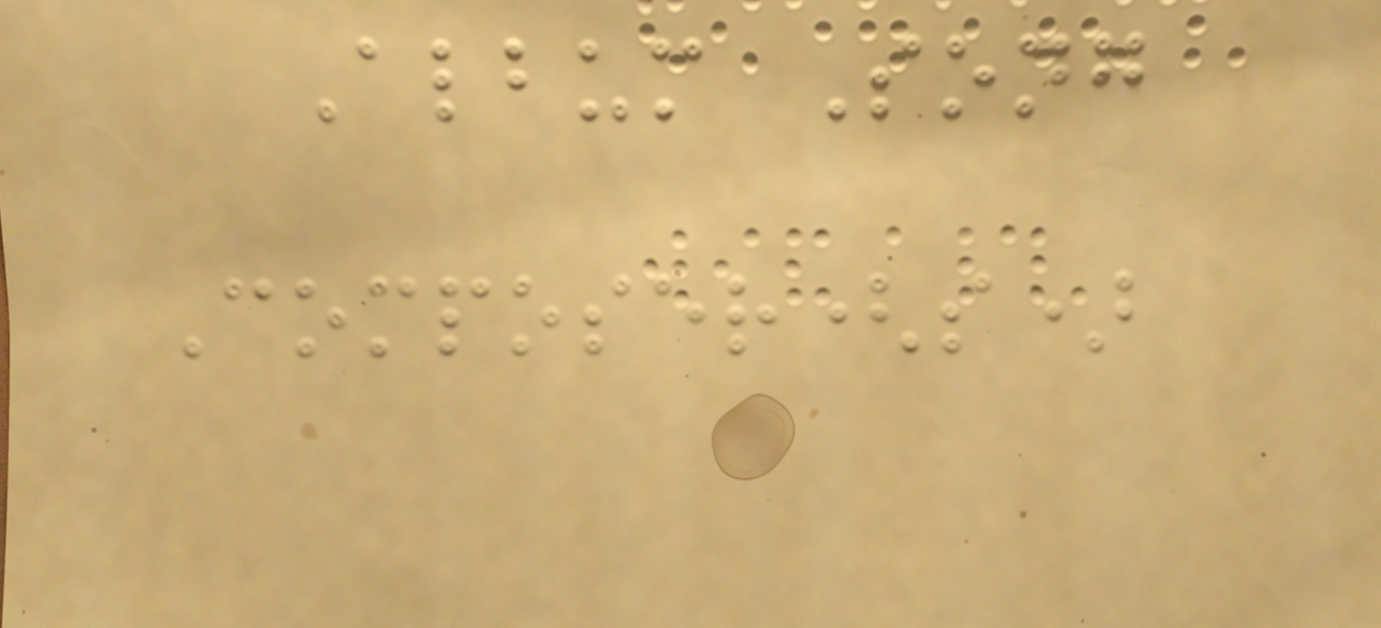Album Song
Composer(s)
